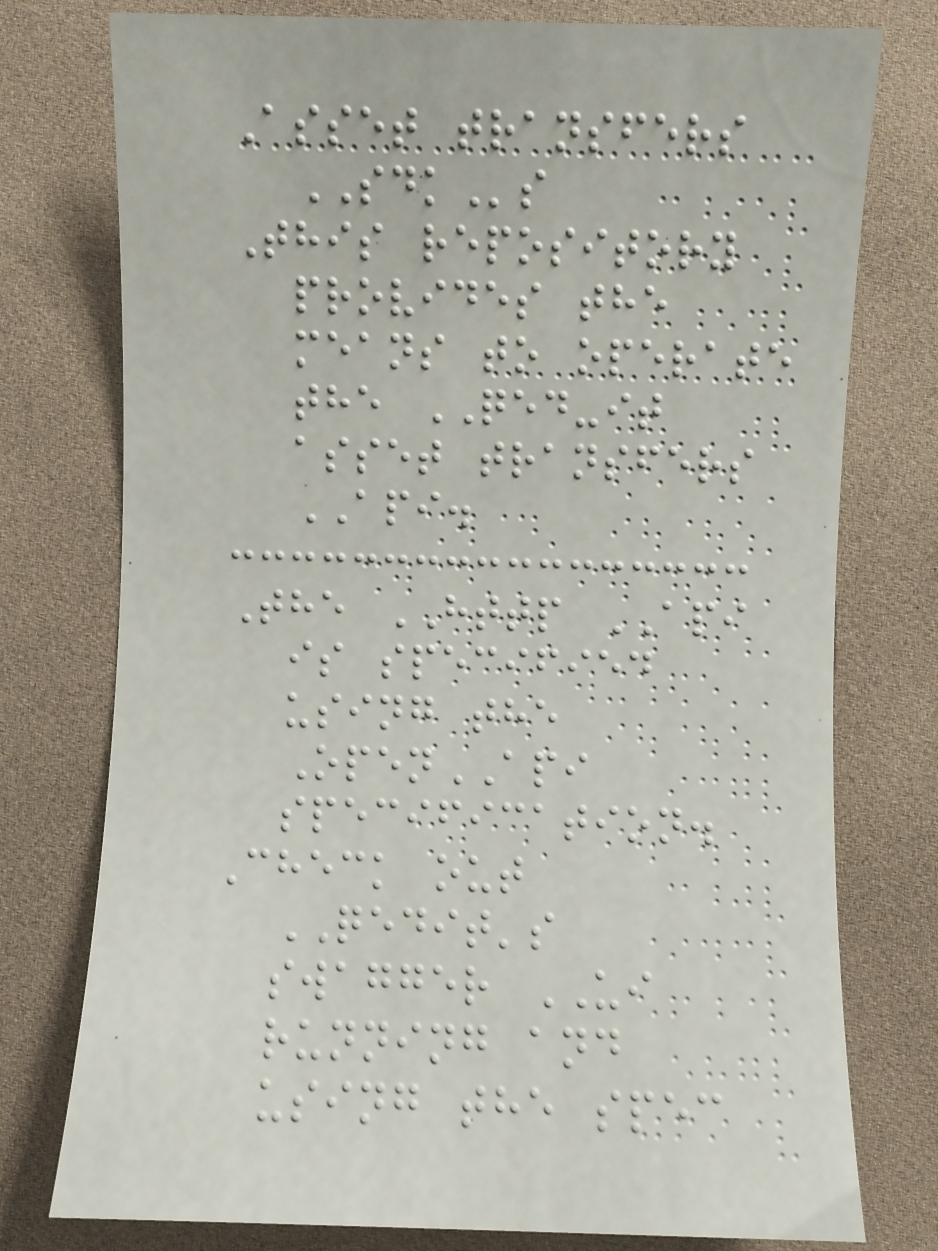Asset transfers
SDKs
This repository
provides the
means to operate
the QED-it
asset transfers
API.
The HTTP API
is specified
using the
OpenAPI
specification.
Check out
QEDIT's
swagger UI
running and
using the spec
